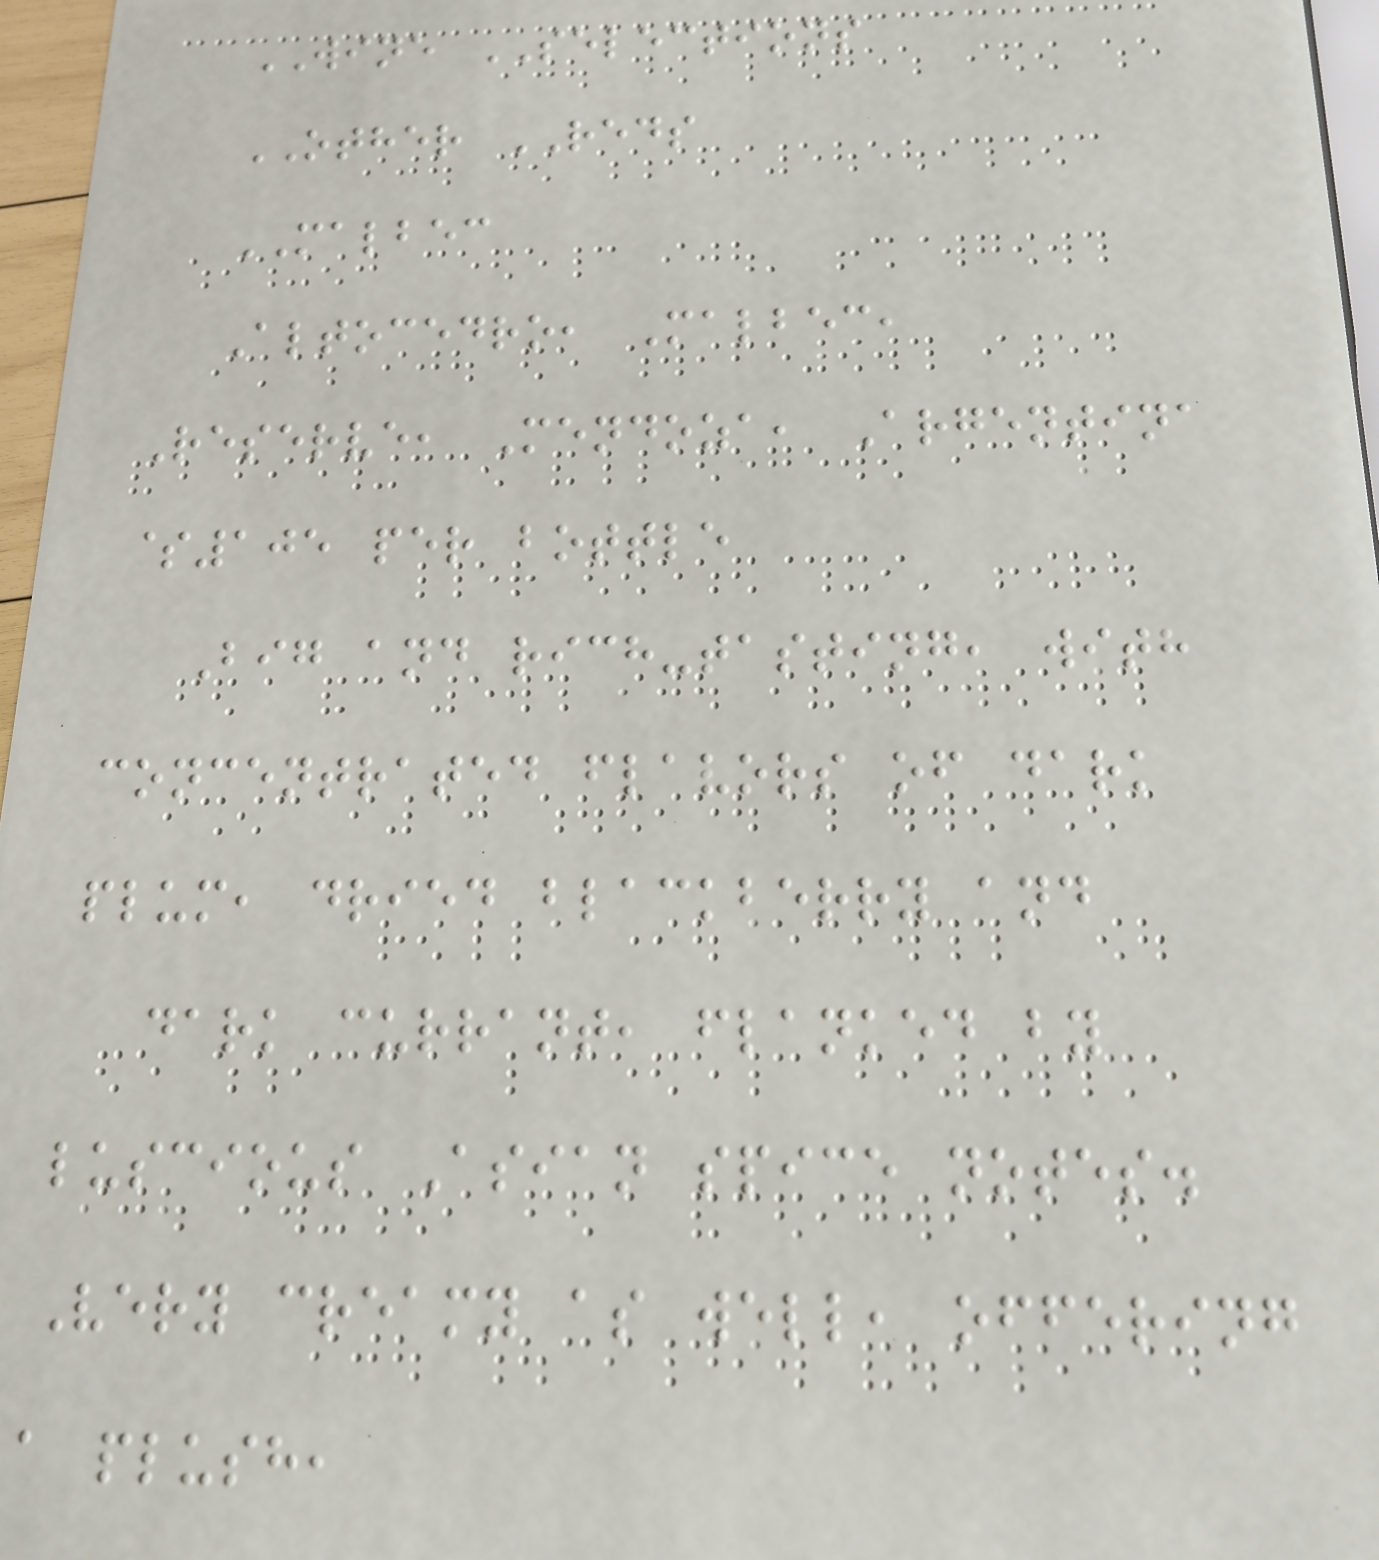WINE SELECTIONS
OTHER REDS
MALBEC
Altocedro, Malbec,
Reserve, Mendoza, Argentina
$105 per bottle
Big and rich-tasting, with
concentrated flavors of dark
plum, dried blackberry and
dark currant, flanked by
luscious Asian spice notes.
Very creamy as well, offering
a plush,
